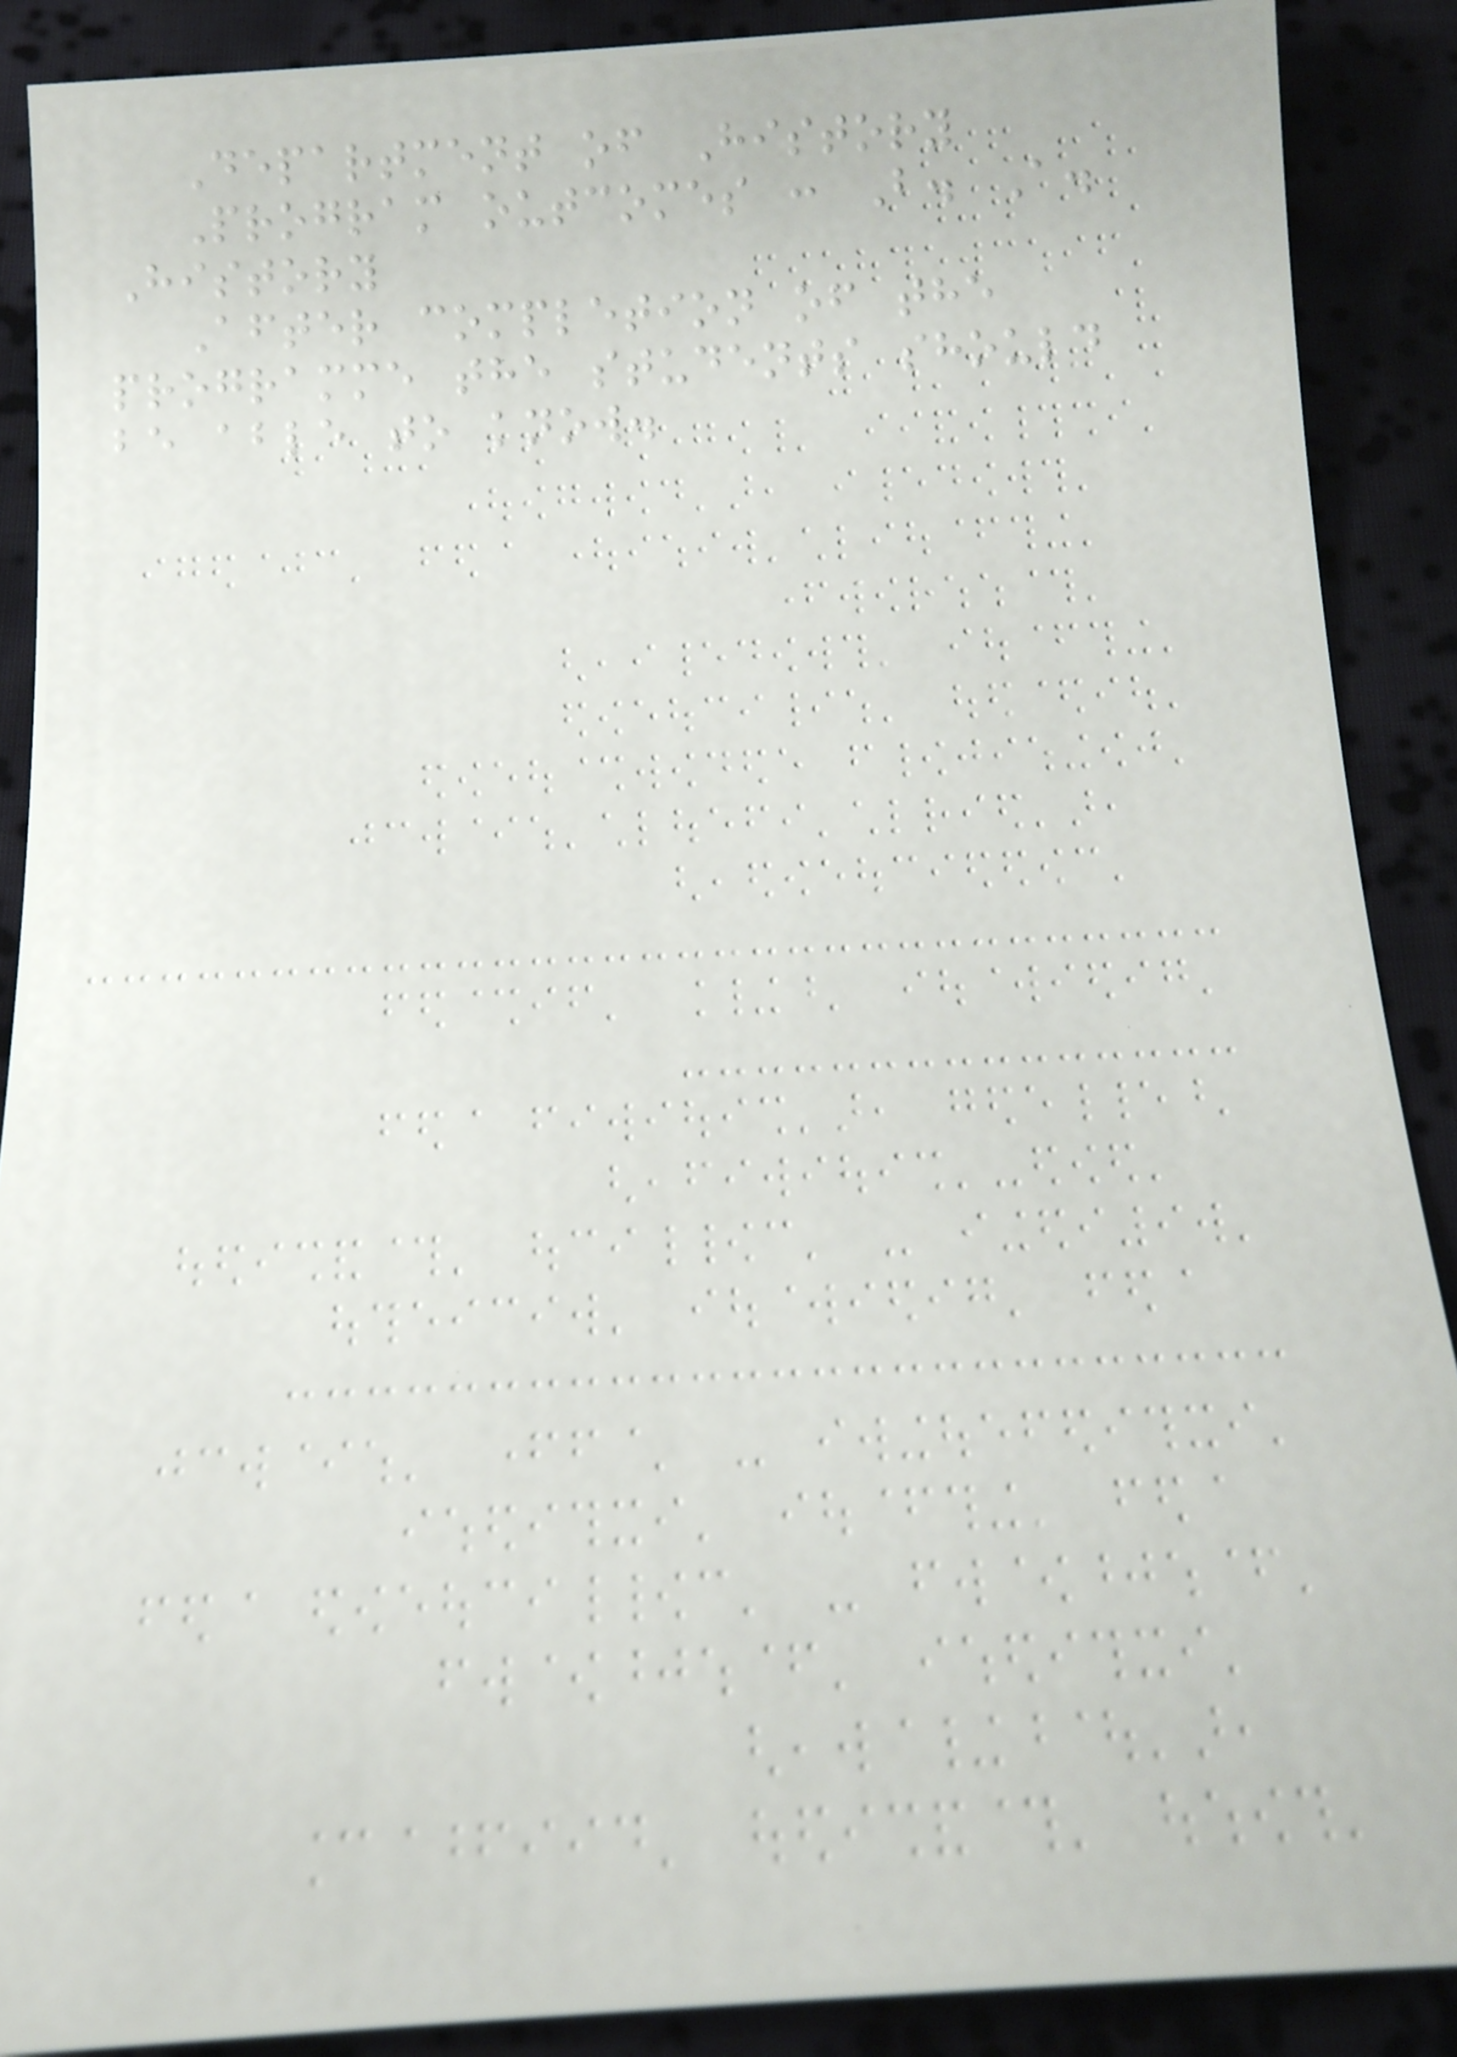Department of History
Program outcomes : B. A.
History
After completion of the
programme the students should
be able to know.
